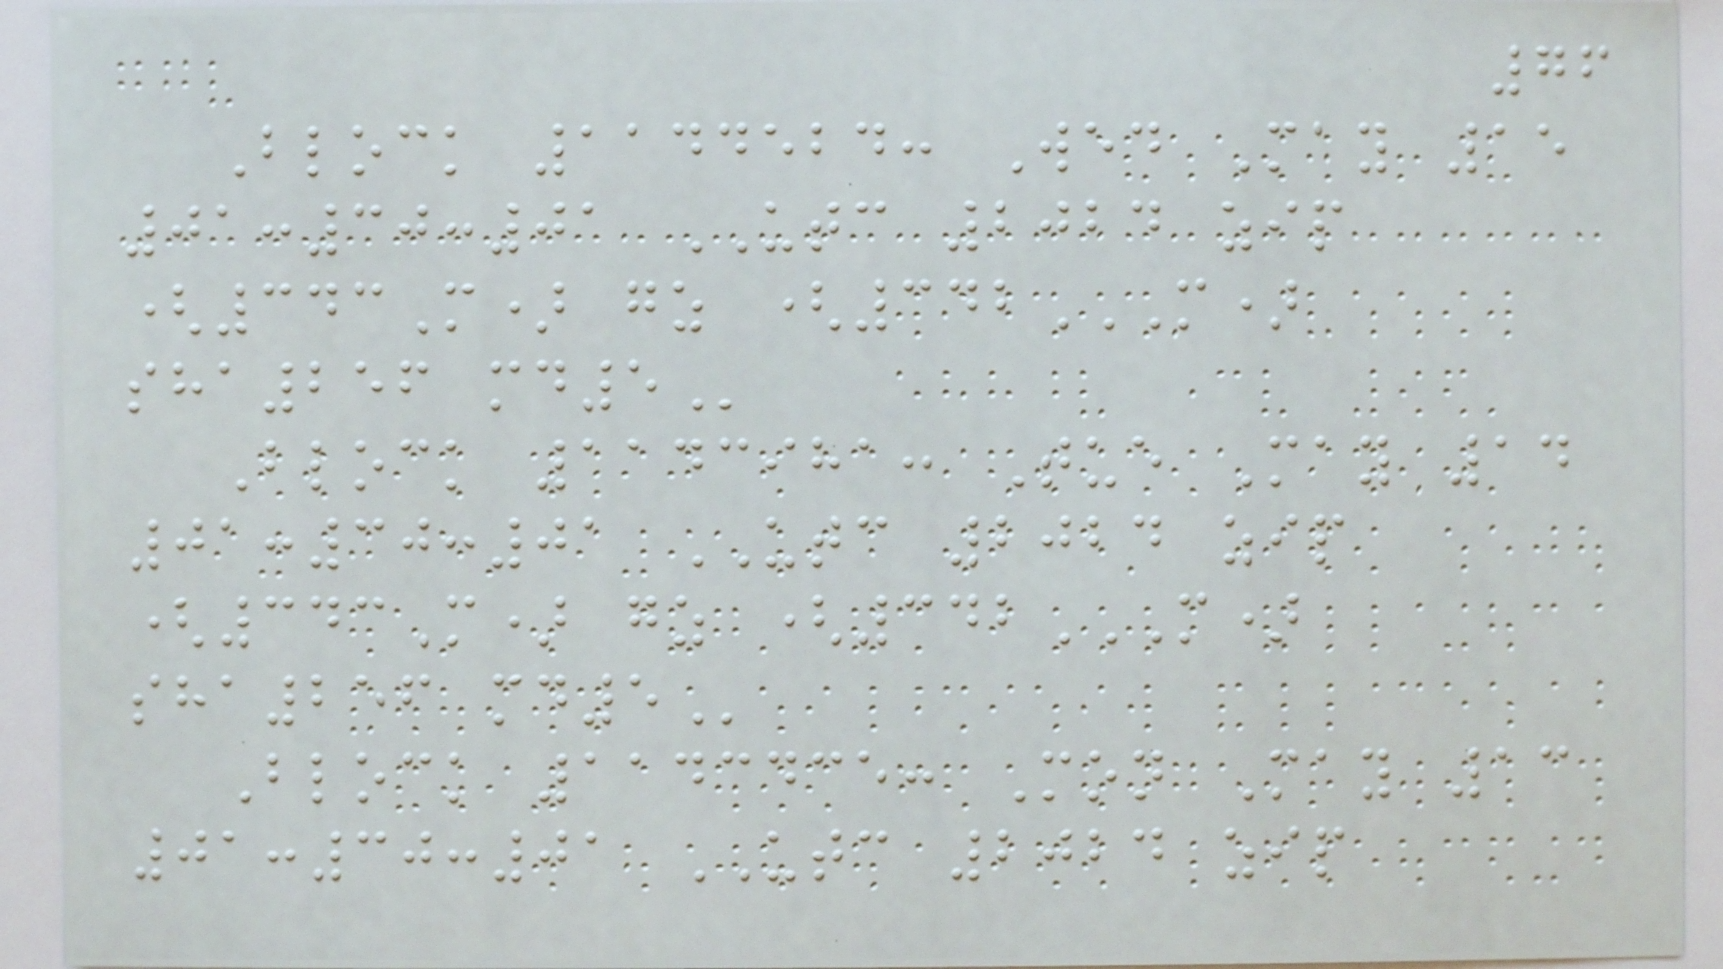76
Block 1144524: Wed May 15
01:30:01 UTC 2024 zip
(343M) gz (342M)
SHA256 MD5
Block 1143981: Tue May 14
01:30:01 UTC 2024 zip
(343M) gz (342M)
SHA256 MD5
Block 1143435: Mon May 13
01:30:01 UTC 2024 zip
